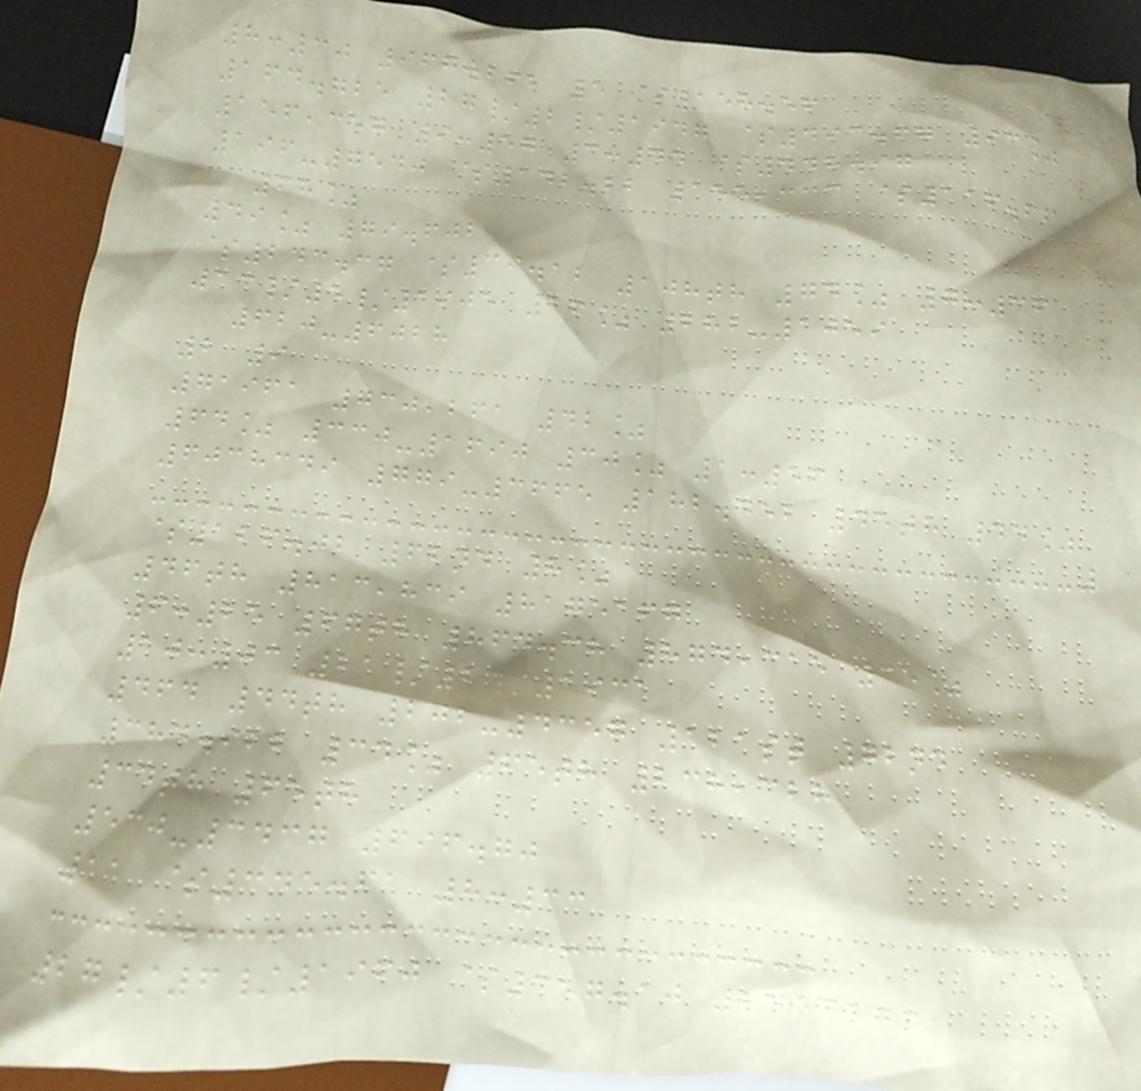8:30 967.262 5 $158.56
164.725 27/2/1947 $493.67 93%
156,357 9:57 3:44 $448.97
196-7540 $142.22 155,333 $116.66
68%
49% 79.602
$243.37 $39.12 108th 74% 7:36
13/5/1905 16% 282-1059
620-6028
2 9
71961 730,261 42%
64% 330-1690 30% 1:56
6038349 779-3665 182.452 45th 44%
$126.02 62nd 8%
46th 813,839 8175167
6:25 67th 864.38 874,315 35%
10:03 21/2/1931
464 44th 202-4357 121st 72nd
384.922 34% 65th 238,328
34th 65th
530-3437 696.70
11 $345.61 8:33
27/6/1960 $357.10 2453173
